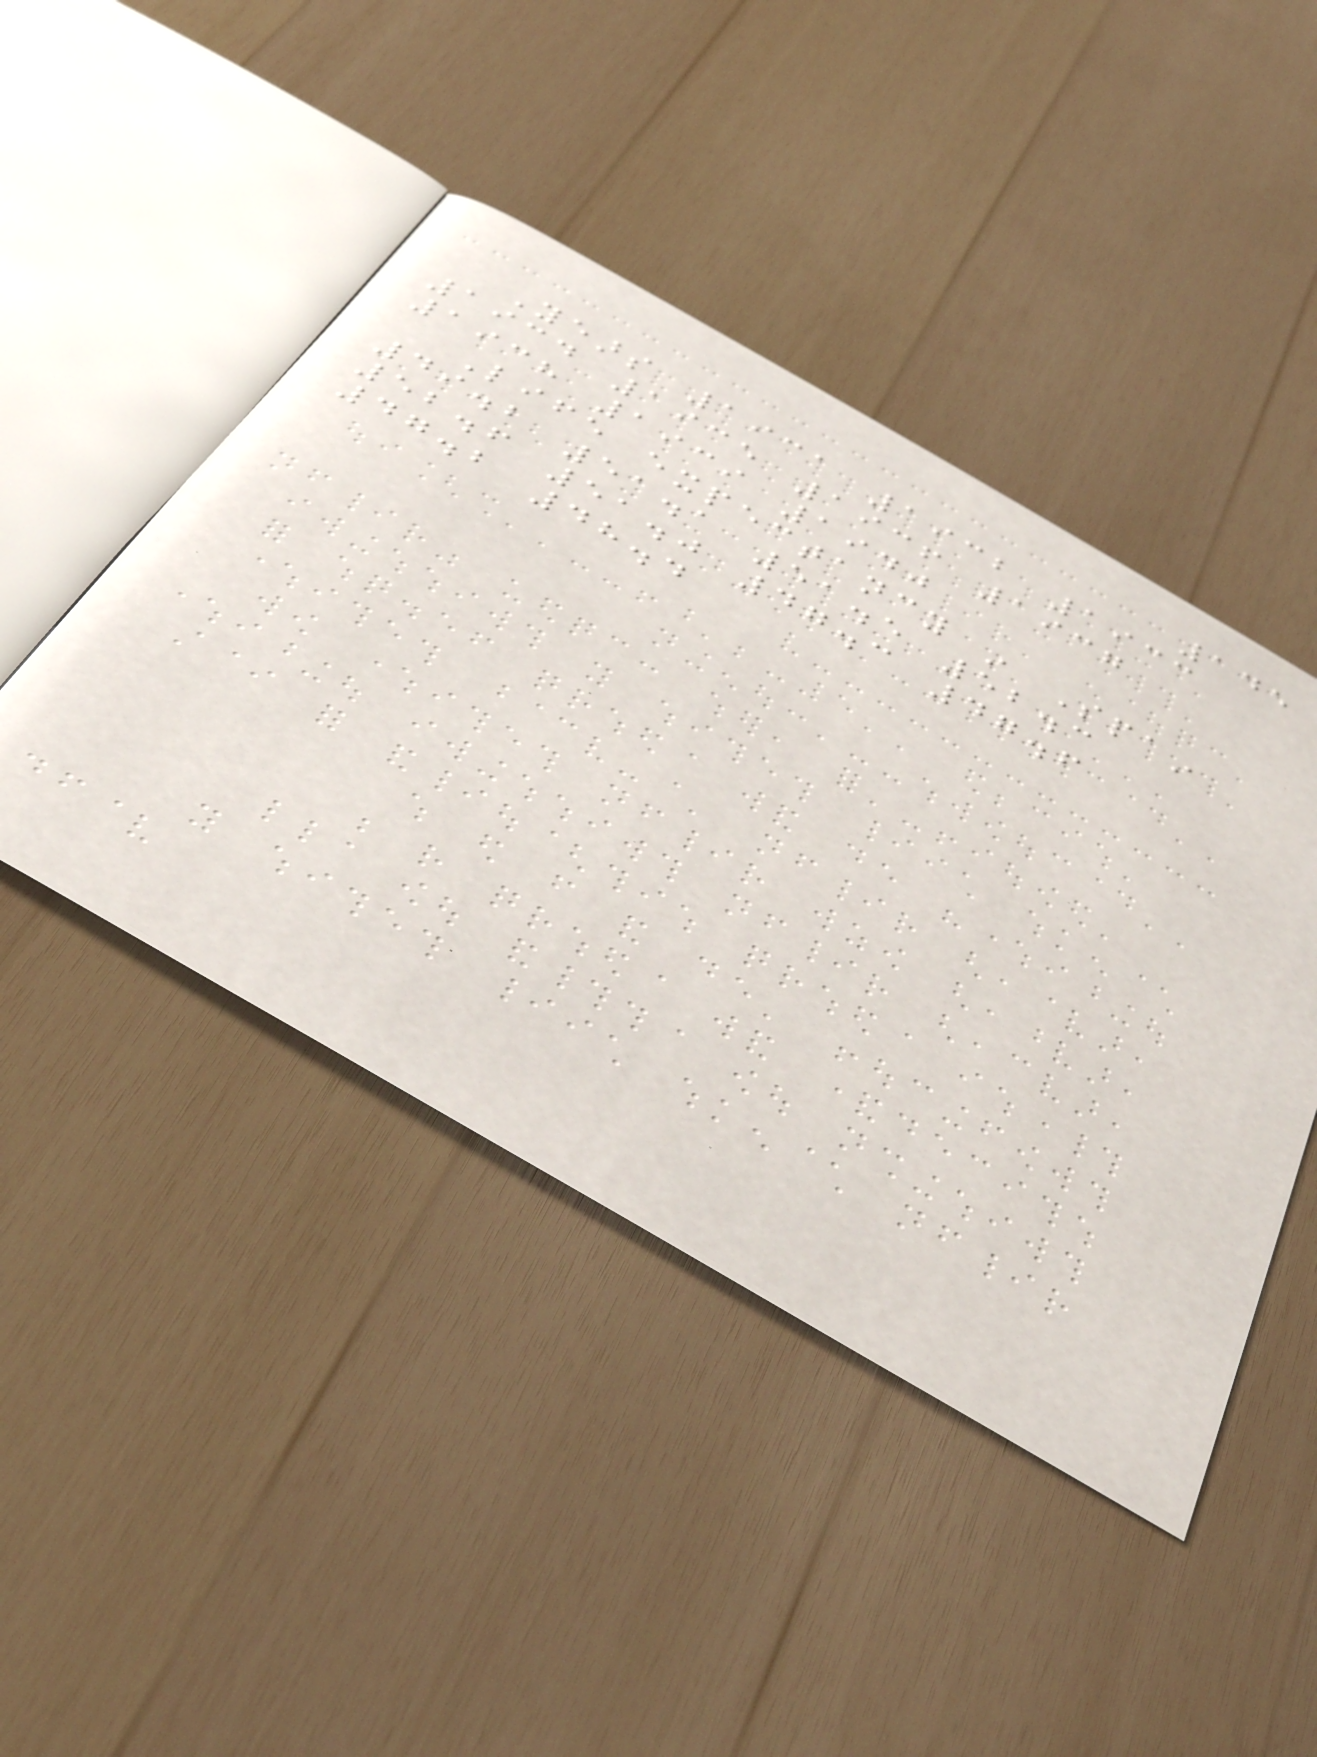145
Years 1931 1932 1933
1934 1935 1936 1937
1938 1939 1940
Life expectancy in Spain
49.2 51.1 51.5 52.3
52.6 51.0 47.3 47.6
47.2 48.4
